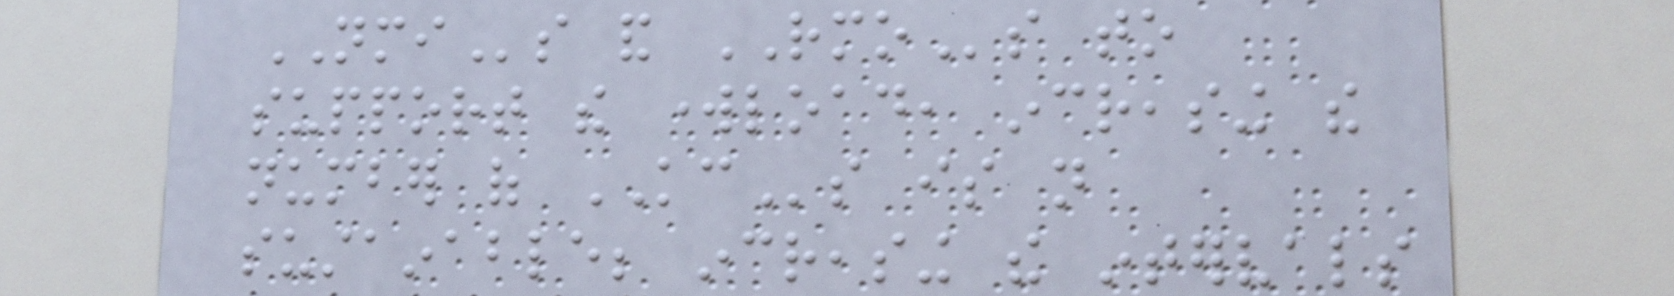NMIs and RMOs to
support the workload, increasing the
number of KCs is not
sustainable; increasing the intervals
